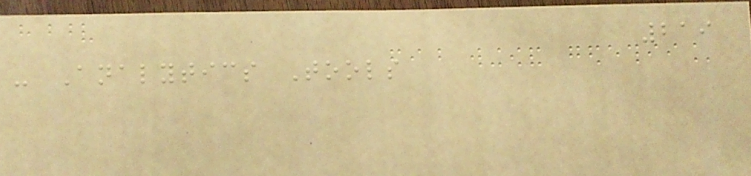219
- Analytics Tools
